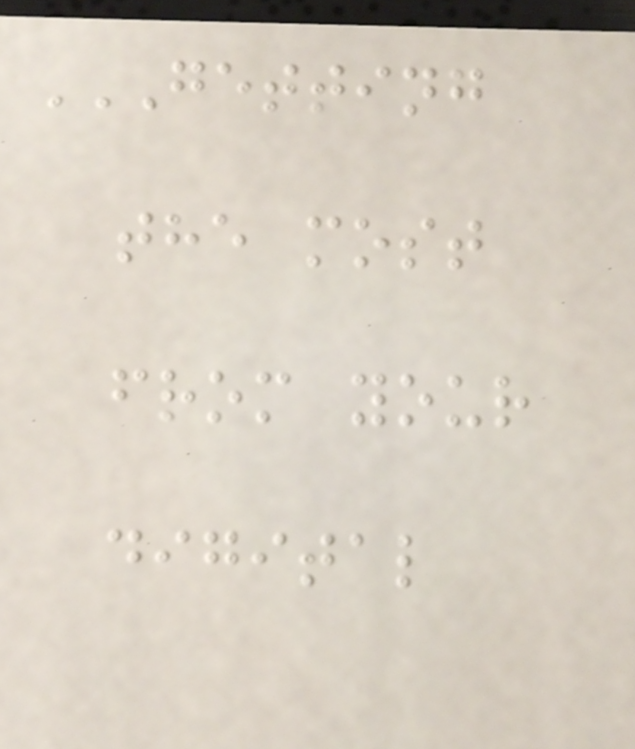GETTING
THE MOST
FROM YOUR
DIGITAL
